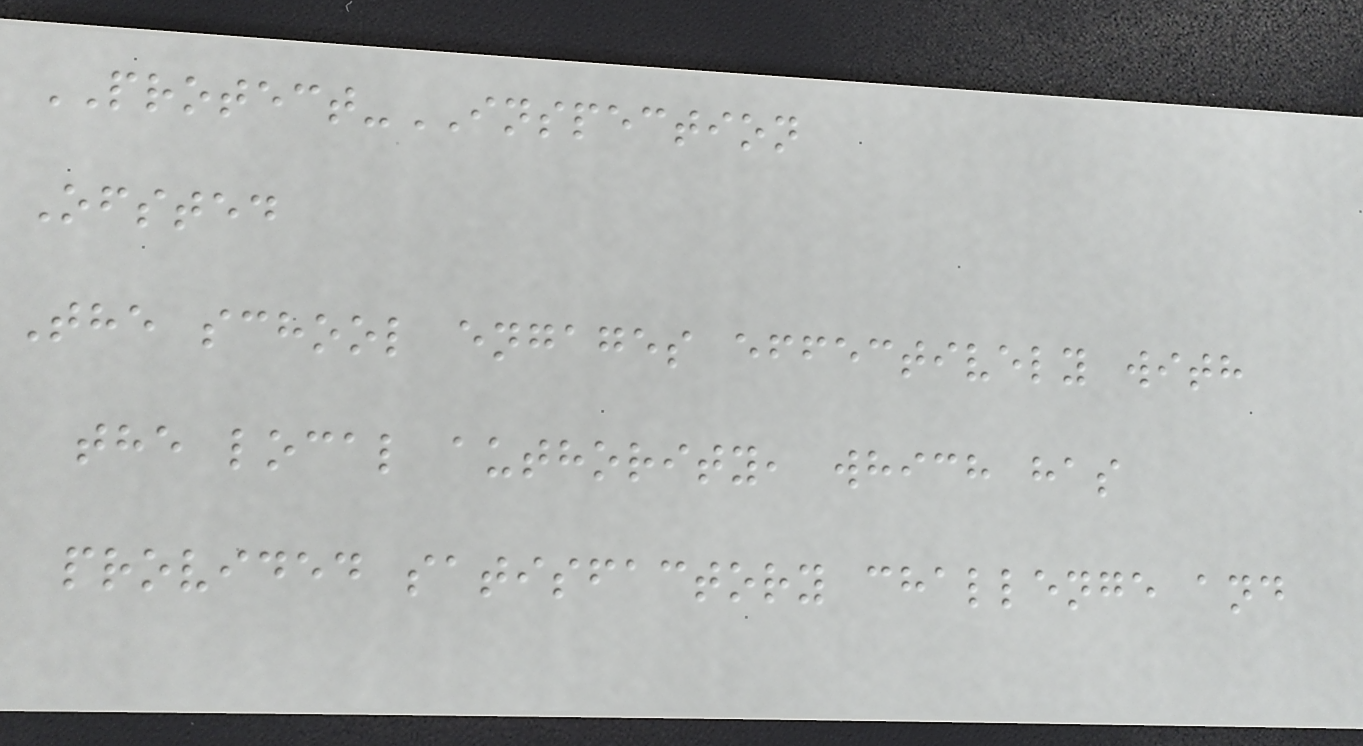PROTECT-INSPECTION
Ofsted
The school engages effectively with
the local authority, which has
provided satisfactory challenge and
